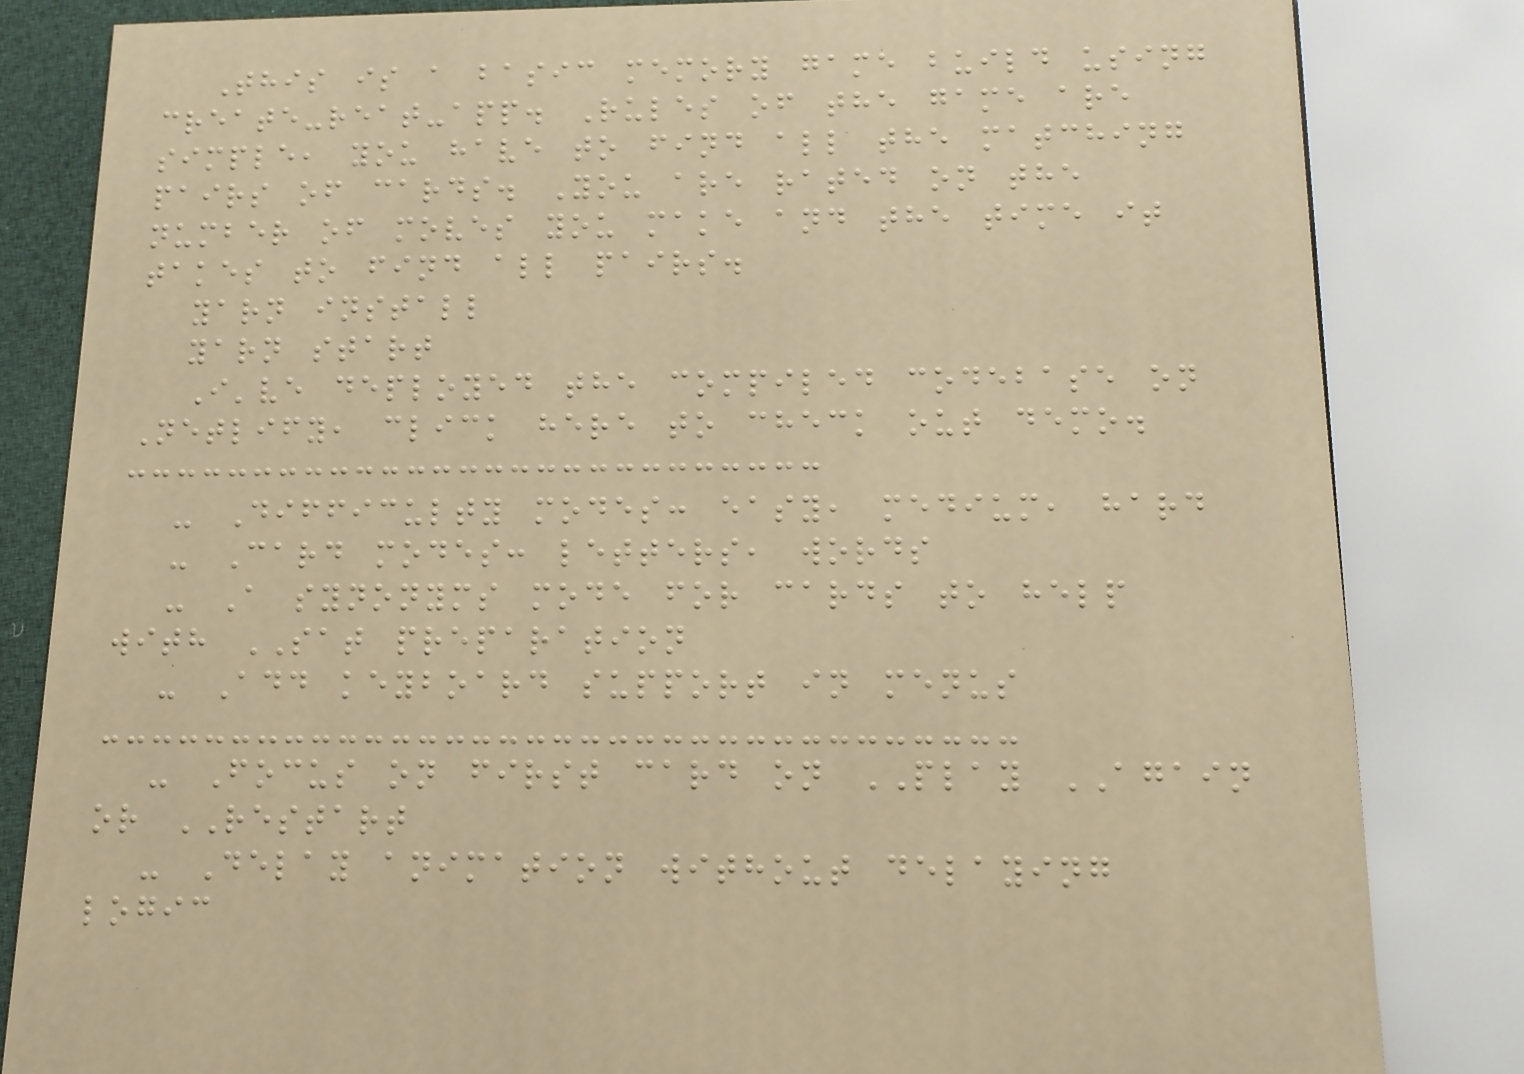This is a basic memory game build using
create-reat-app. Rules of the game are
simple, you have to find all the matching
pairs of cards. You are rated on the
number of moves you make and the time it
takes to find all pairs.
yarn install
yarn start
I've deployed the compiled codebase on
Netlify, click here to check out demo.
- Difficulty modes: easy, medium, hard
- Card modes: letters, words
- A synonyms mode for cards to help
with SAT preparation
- Add keyboard support in menus
- Focus on first card on PLAY AGAIN
or RESTART
- Delay animation without delaying
logic
